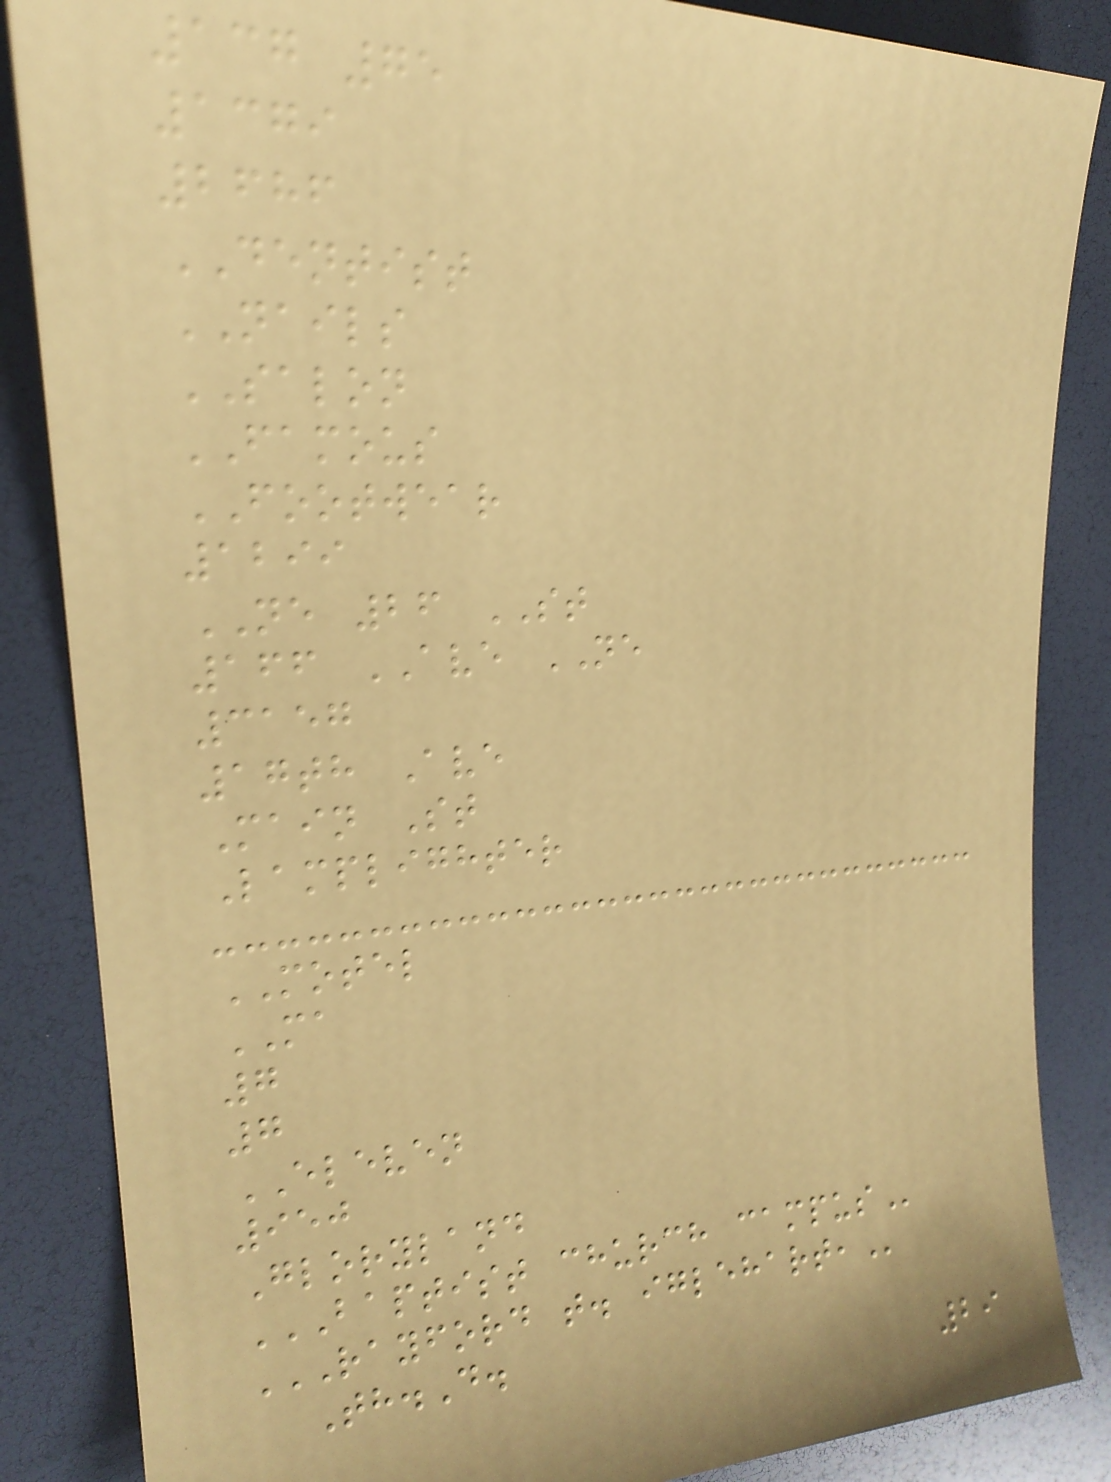137 75
1379
2686
DENTIST
NAILS
SALON
FAMOUS
FOOTWEAR
1299
NE 26 ST
166 AVE NE
3157
17th Ave
Main St
Lamplighter
MOTEL
MA
7
7
ELEVEN
950
Gloryland
BAPTIST CHURCH CAMPUS
RAYFORD T. IGLEHART,
Th.D.
29
